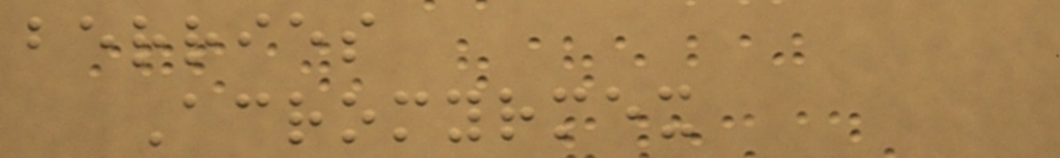berries
Acromyrmex
